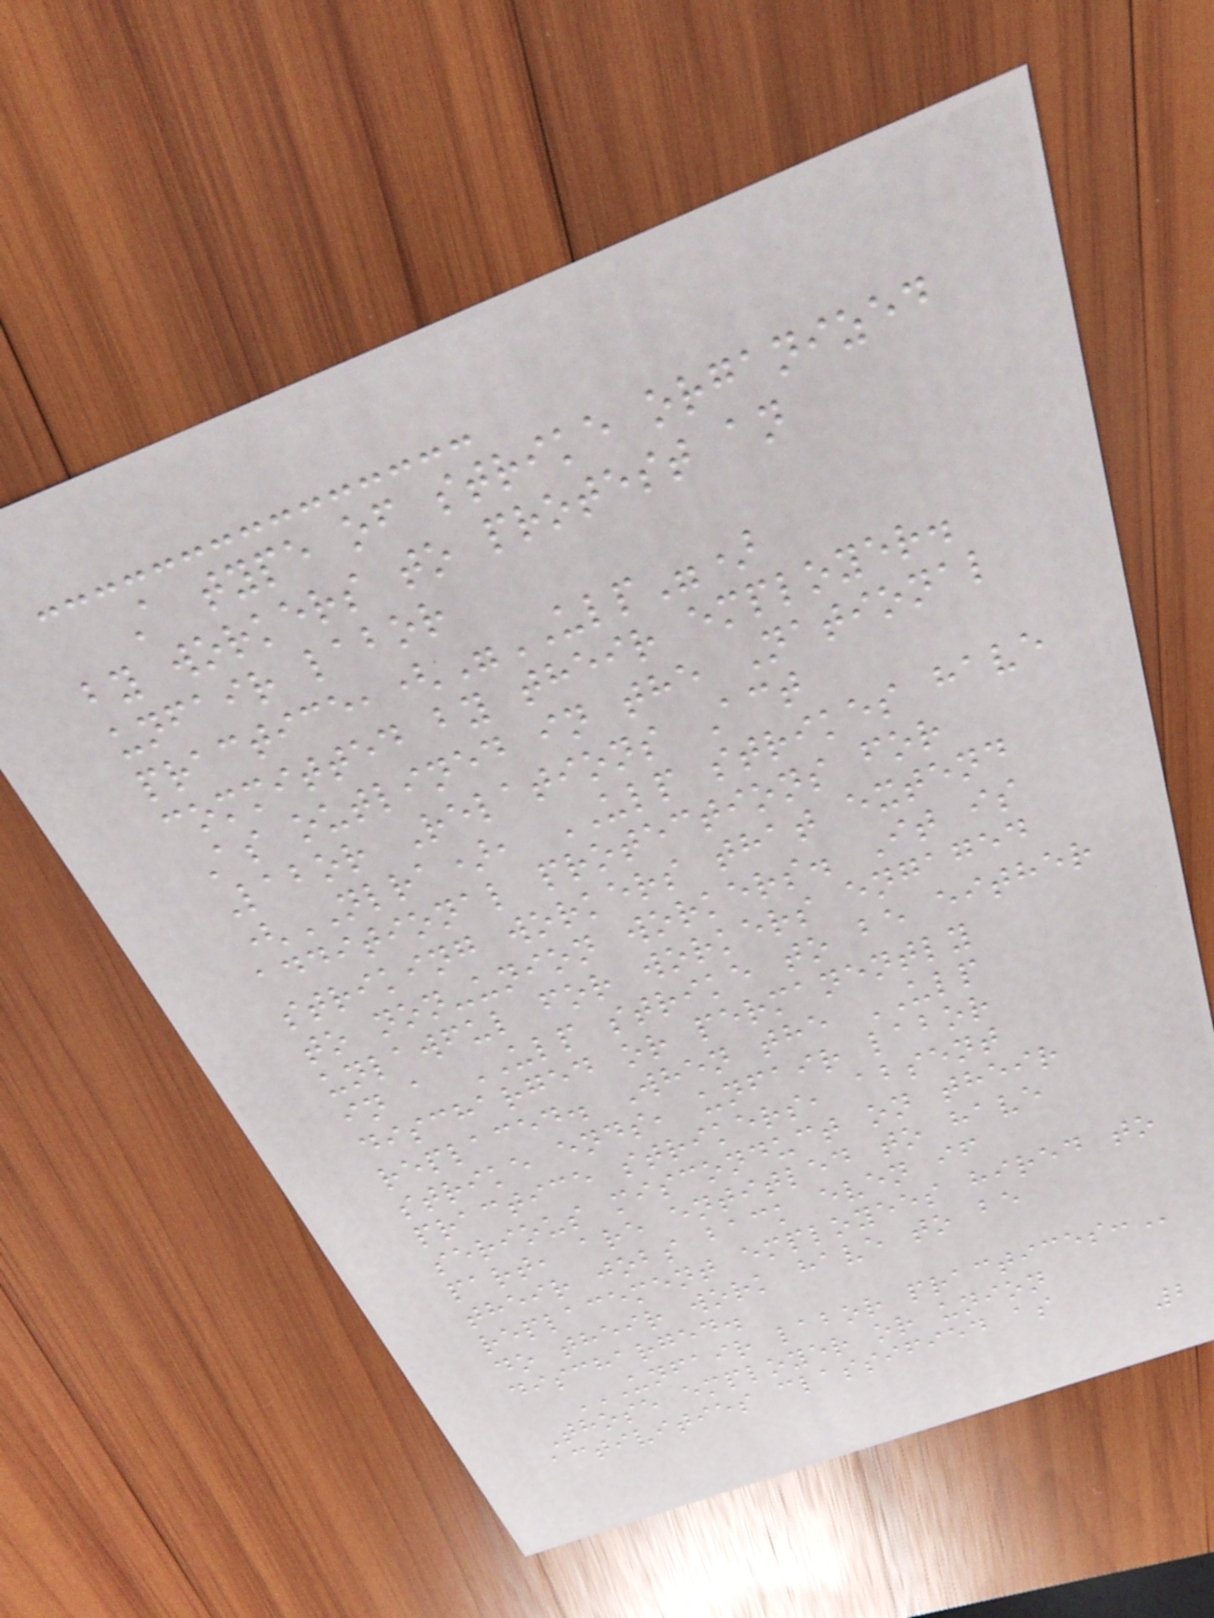A type of strike organized
by workers to protest an
unfair labor
practice,("ULP")
committed by their employer.
As outlined in the National
Labor Relations Act
(NLRA), ULP strikes have
additional protections for
striking workers that extend
to non-union workers. It is
unlawful for workers engaged
in a ULP strike to be either
discharged or permanently
replaced. When the ULP
strike ends, unfair labor
practice strikers, absent
serious misconduct on their
part, are entitled to have
their jobs back even if
replacement employees hired to
do their work have to be
discharged.
UNFAIR LABOR PRACTICES:
Those employer or union
activities classified as
2
